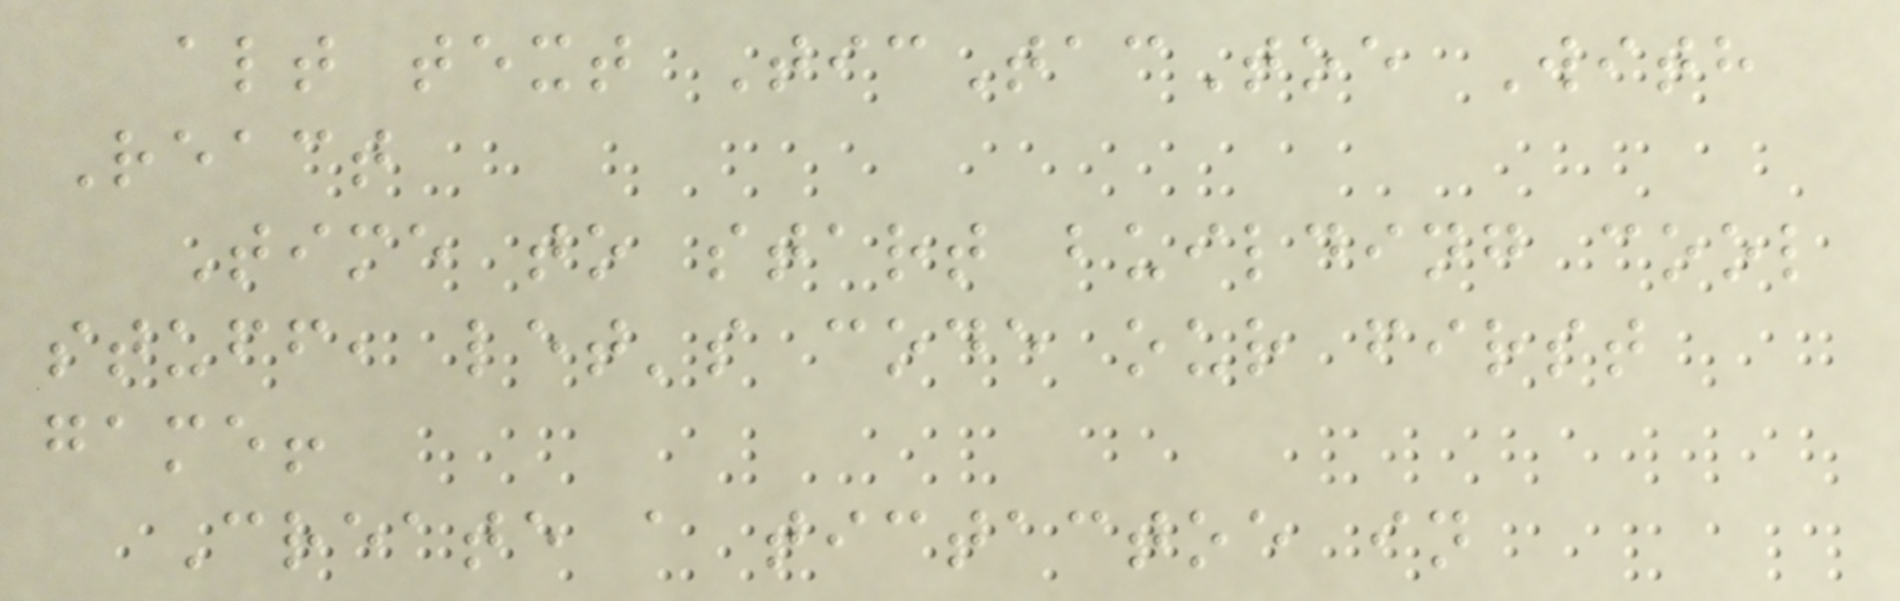alt text TicTacToe With
React
Time to start building cool
stuff, let's code our first
game!
Create a tictactoe in
